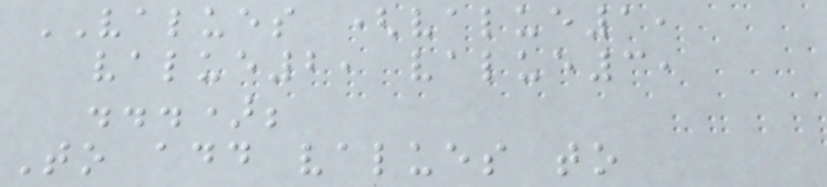VALUES (value1,
value2, value3,
...);
To add values to
